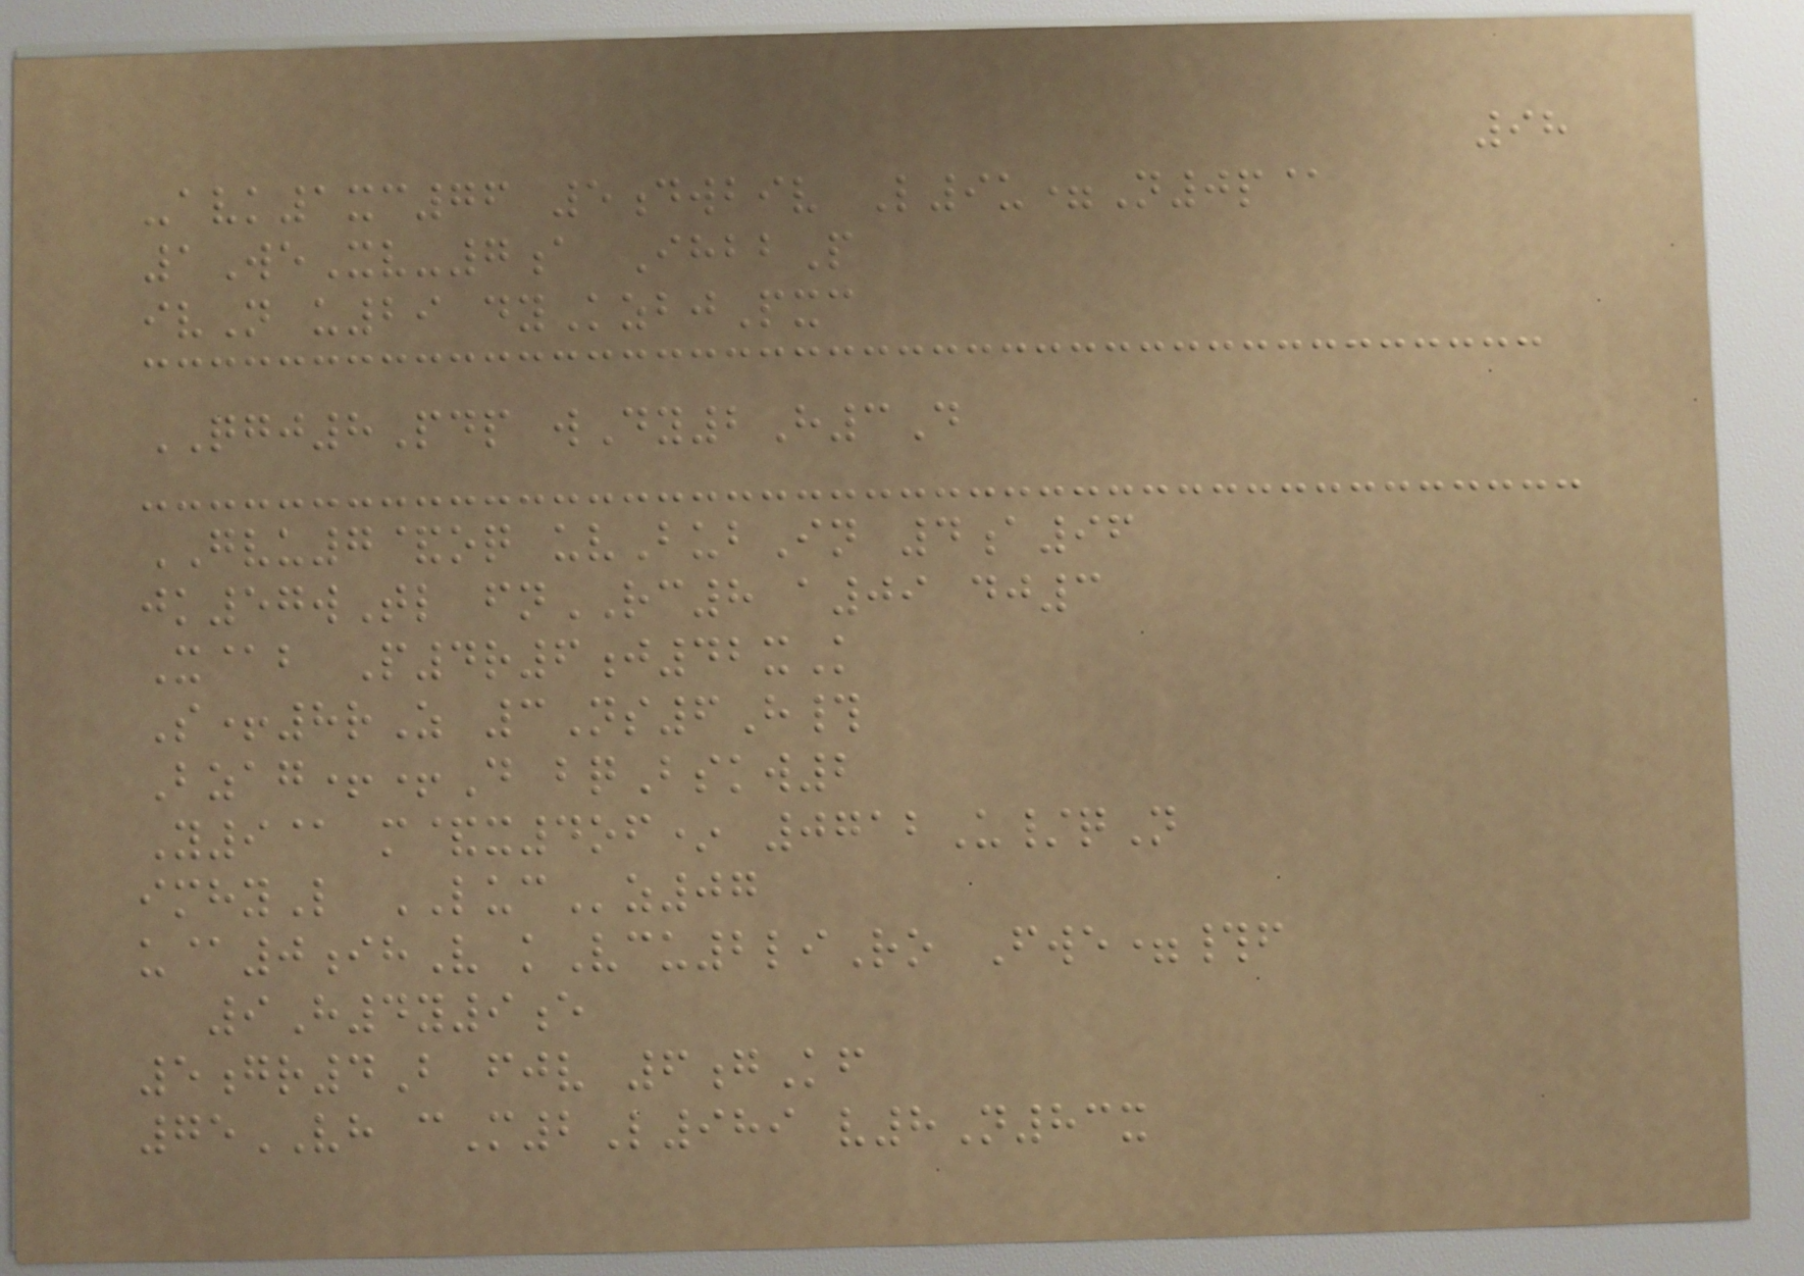98
-avk1xc76 5dwbiv L9u=N0p@
1WeXv-7a IhbbP
ivN u29 dyKzbjPxc
QGJ8Pdp wDy2H3D
GVU7&oq uvBubIn 4a96
jk57wTl fnRC8 a09 dj3
X@b P4r6j42xK
S+8rZ 3Ns6H#
Bzag++D bqBskw2
Y9@ m&x4of* 0712U/qN
imhyL LUCz07
u@0ihV kVcu2liRo Fwe=#f
9H4y9e
5gr4B fjv 6gKf
75VH cM2L989 v8N83x
